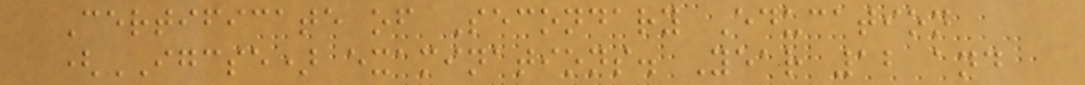Certificate of Secondary Education
(IGCSE) examinations. Year 12 and
